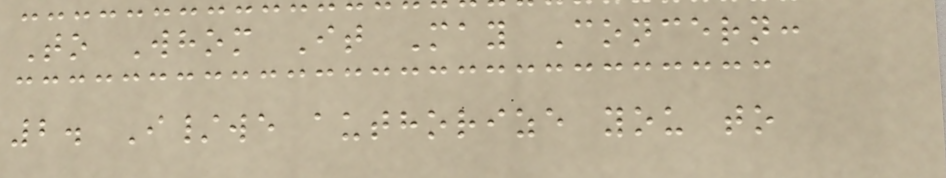To Whom It May Concern:
2. I/we authorize you to
